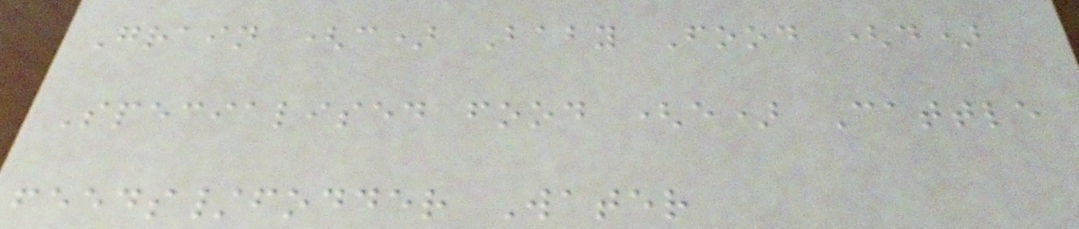Grain (c) Baby Food (d)
Specialised food (e) Cattle
feeds/fodder Water
